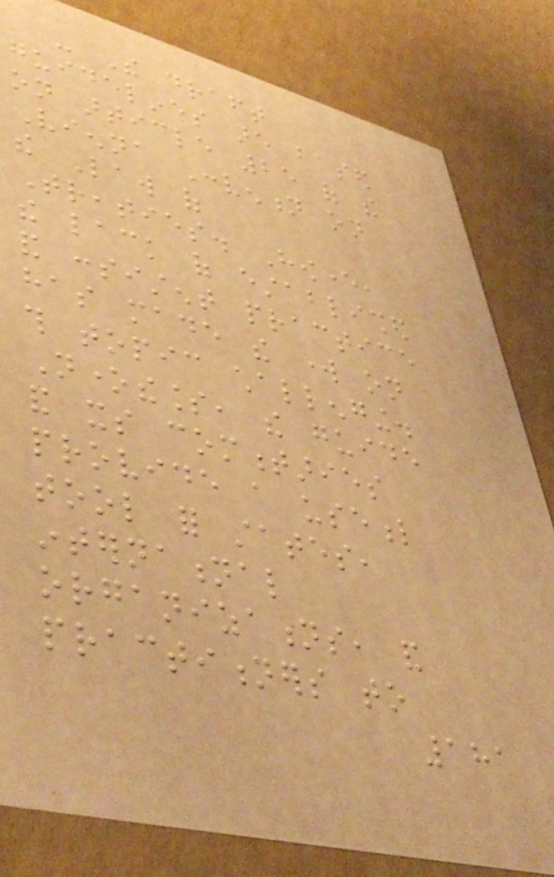- The draft
guidelines are based
on article 25 of the
Vienna Convention on
the Law of
Treaties. However,
the lack of established
and consistent practice
has made the work on
this topic challenging.
Nonetheless, the guide
and its commentaries
provide a useful
tool for states,
international
organizations, and
practitioners to
181
